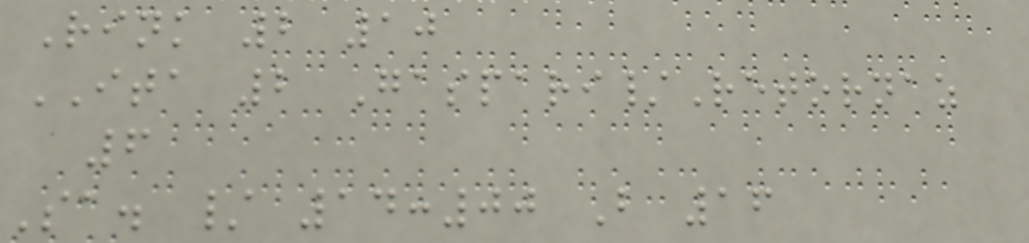Rink 2 10
ITA 2 Gaspari/Retornaz
6
Sa. / 14:00 B 16
